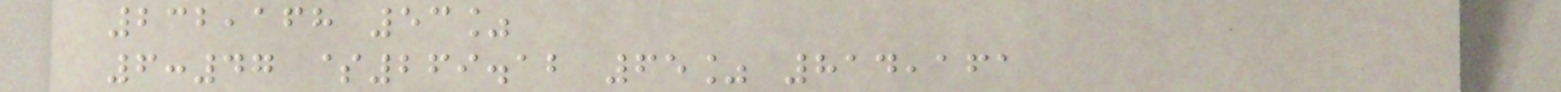232,168 53%
6:47 $269.12 65% 814,161
